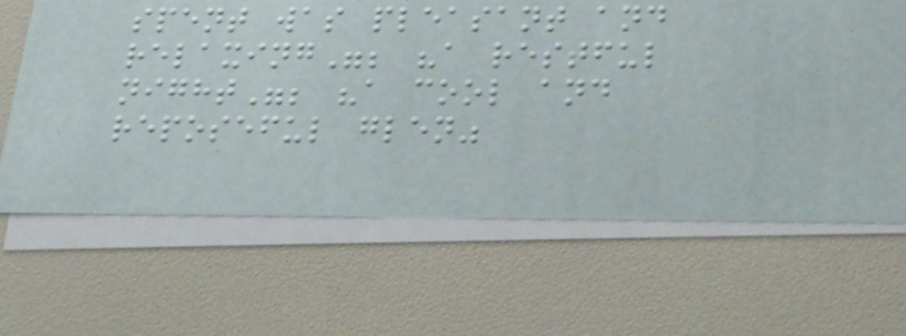spent was pleasant and
relaxing"; "a restful
night"; "a cool and
reposeful glen"
